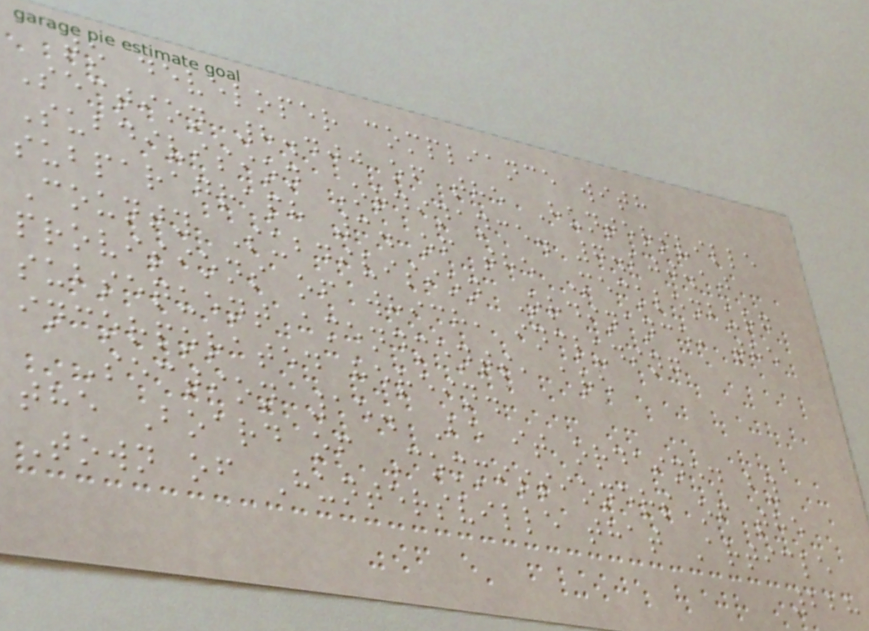to developer compliance with
Section 8.400 of the Huntersville
Subdivision Ordinance. 7.200.10
subparagraph 3. of the Mecklenburg
County Subdivision Ordinance, the
provisions of which, including
subsequent amendments, are
incorporated herein.
Section 15. Be it ordained by
the Board of Commissioners of the
Town of Huntersville that Article
228
